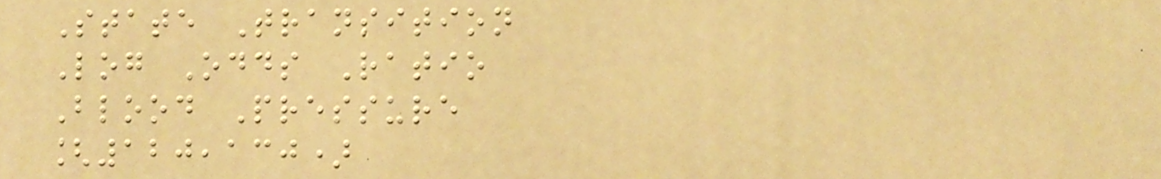State Transition
Log Odds Ratio
Blood Pressure
[120,130)
